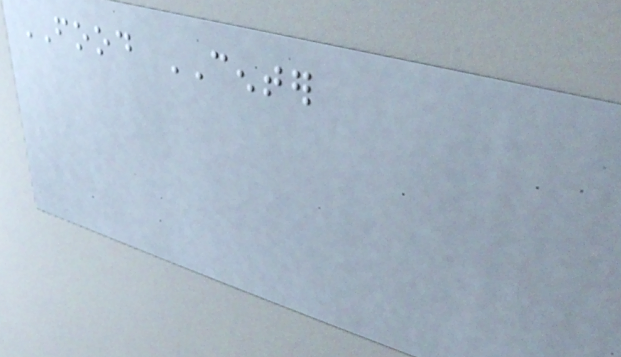FOOD CENTER
